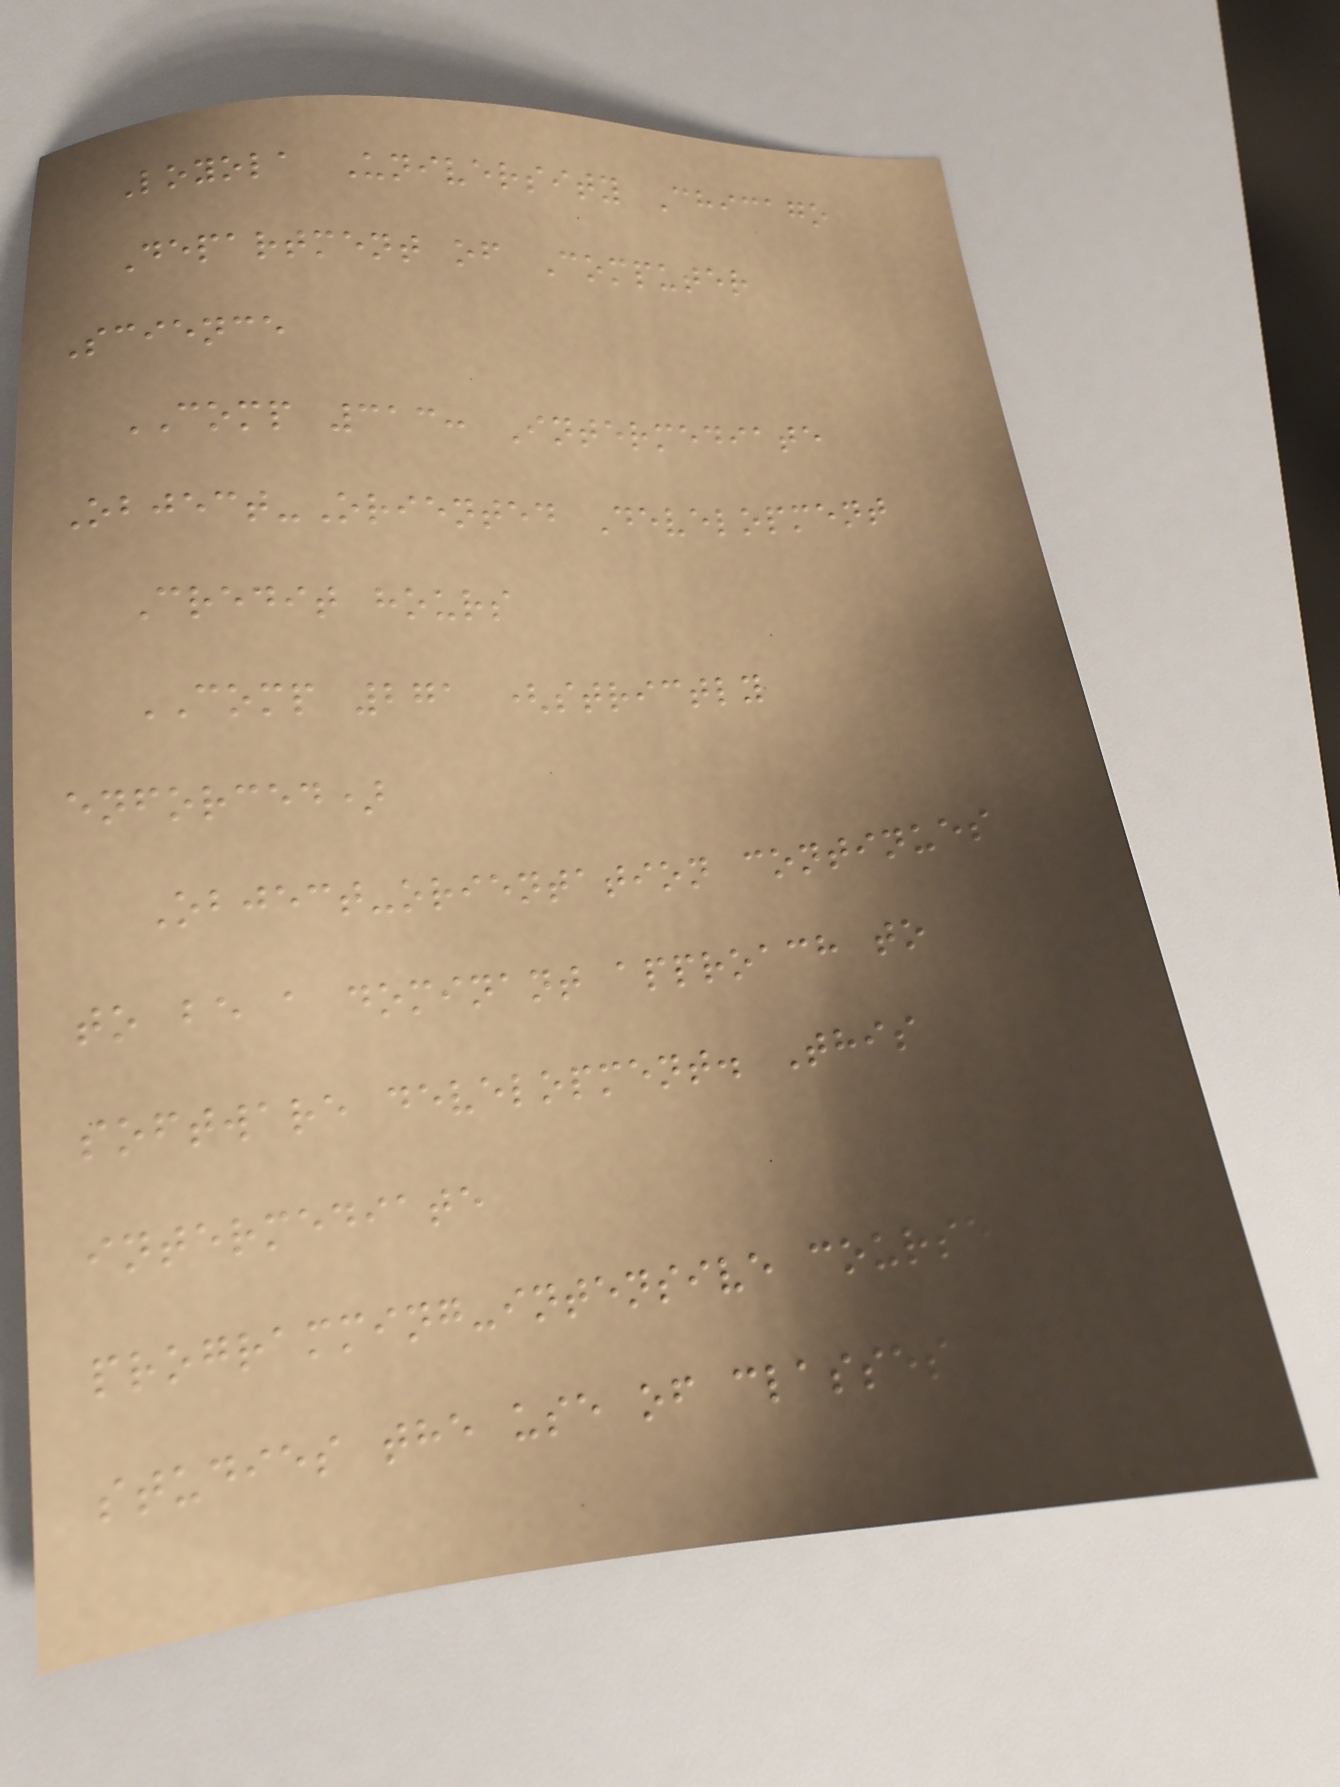Loyola University Chicago
Department of Computer
Science
COMP 313: Intermediate
Object-Oriented Development
Credit hours
COMP 271 (strictly
enforced)
Object-orientation continues
to be a dominant approach to
software development. This
intermediate
programming-intensive course
studies the use of classes and
